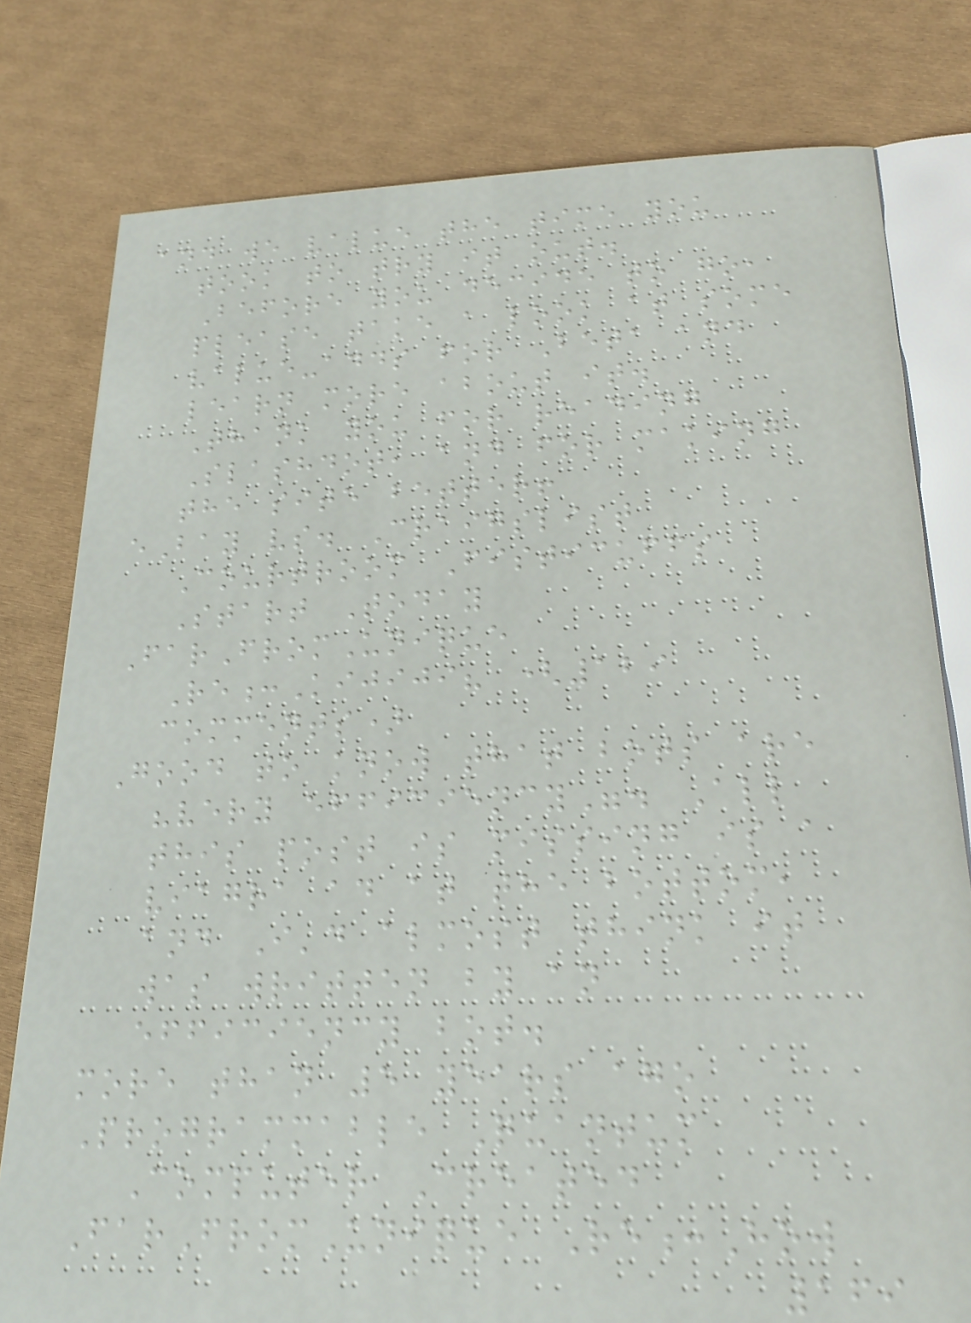and we value the time you
took to try it out.
Before you decide to go,
please take a look at some
value-adds for Beta and
learn more about it.
Thank you for reading
Slashdot, and for making
the site better!
eBay vs. Craigslist
Courtroom Fisticuffs
Start Today
FarFromUnique
Re:Kijiji? (129
comments)
Good to know that bots are
"very efficiency". All
this post is missing is a
viagra ad at the bottom,
and I'd almost think it
was written by an
efficiency bot.
more than 5 years ago
Programmable Quantum
Computer Created
FarFromUnique Re:How
169
